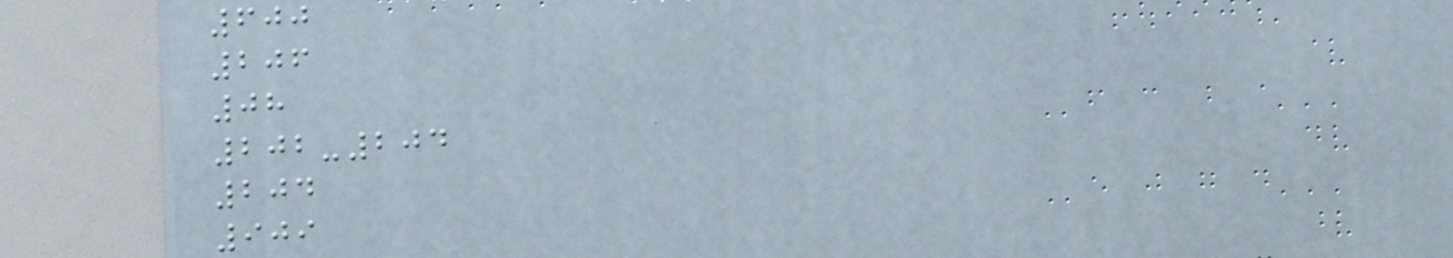600
206
08
202-204
204
909
